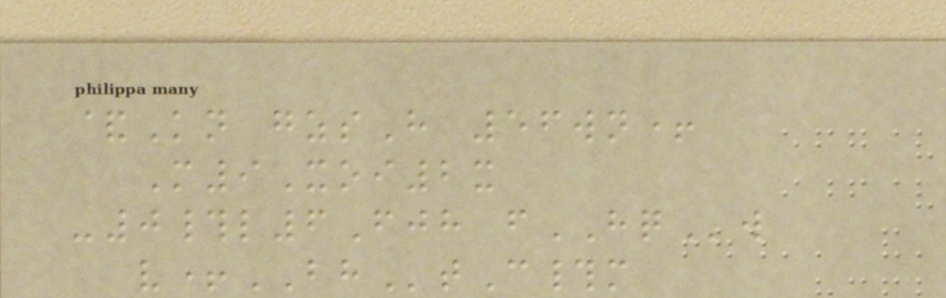&Kn gzsH 56wn+
M9Xoi2x
-0#l6Fjh fHQw
v+BHtC#m
